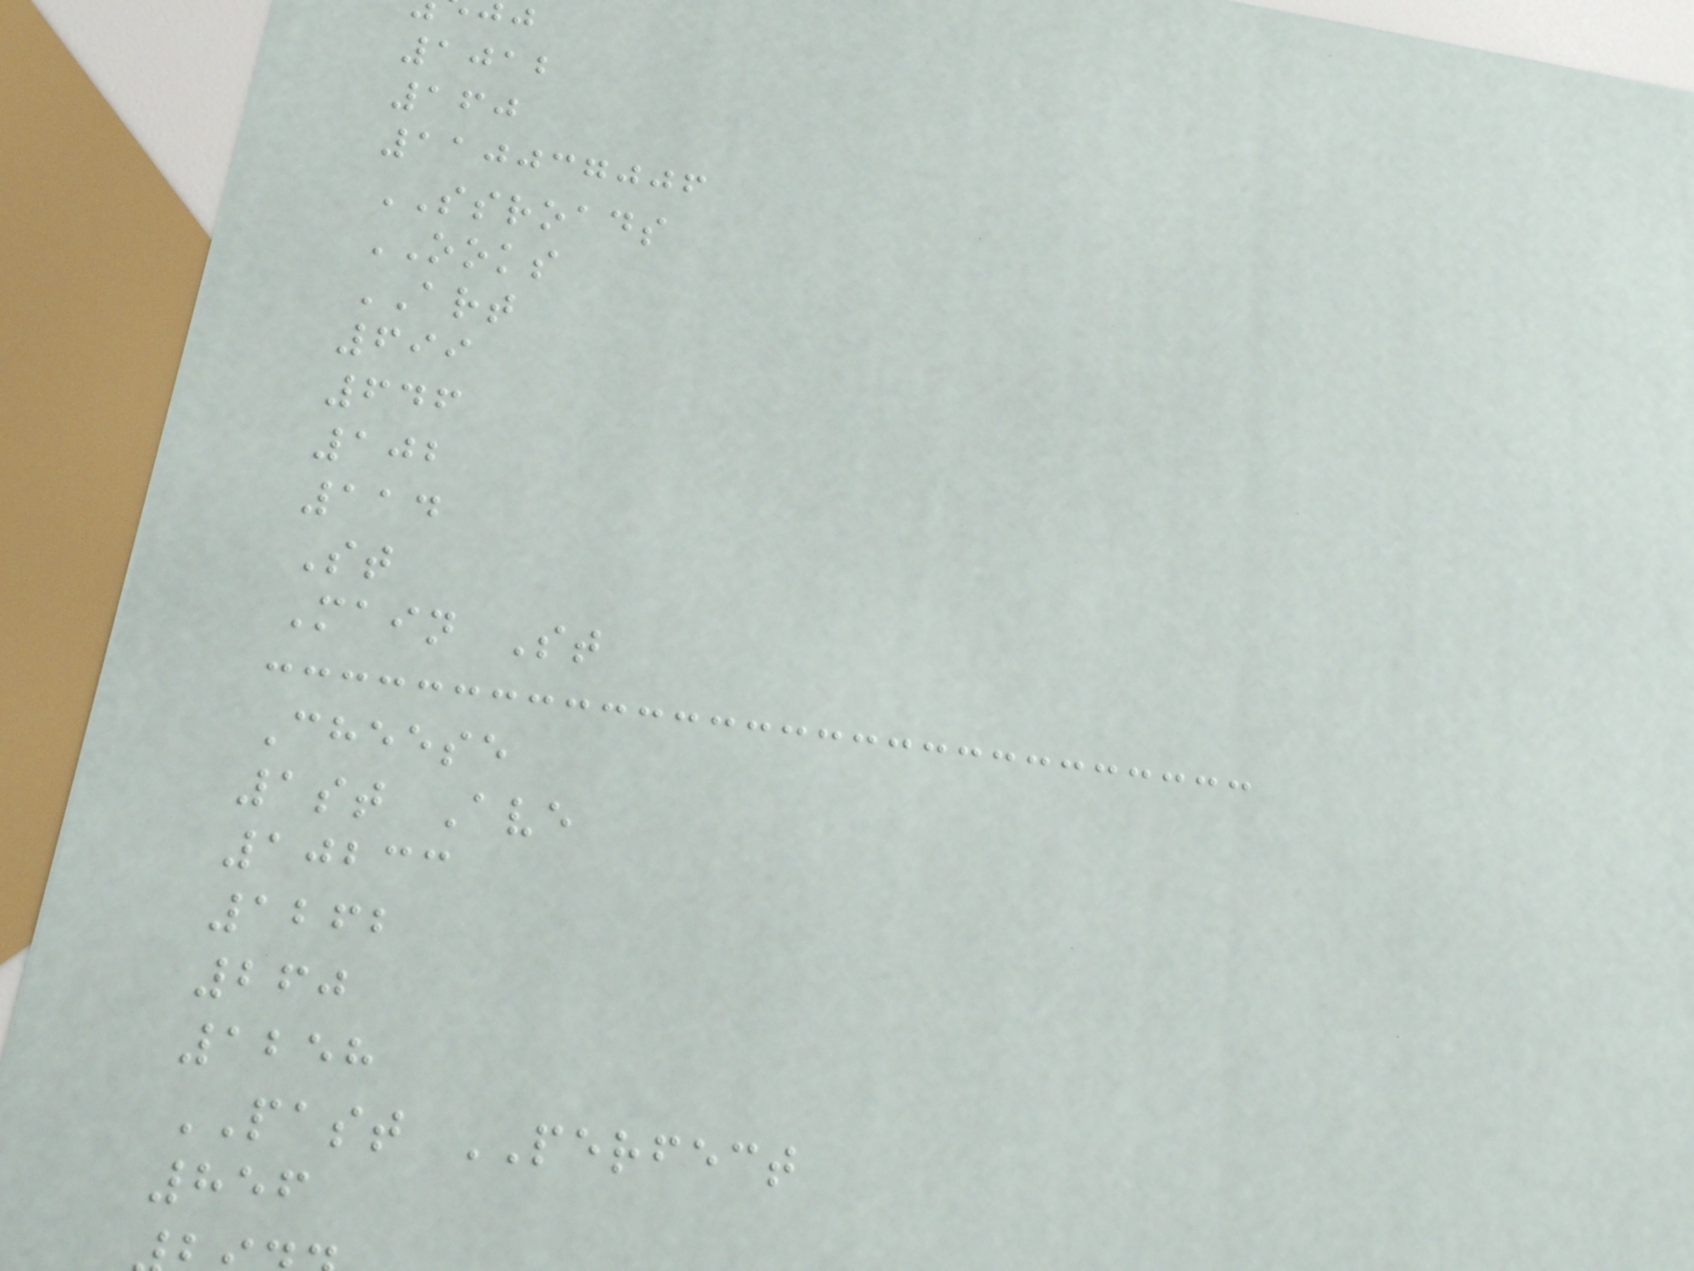1012
160
110037006
SSROADS
OOKS
ART
699
646
102
114
St
Main St
Cheese
1st Ave
10233
1262
260
1258
PAST PERFECT
856
